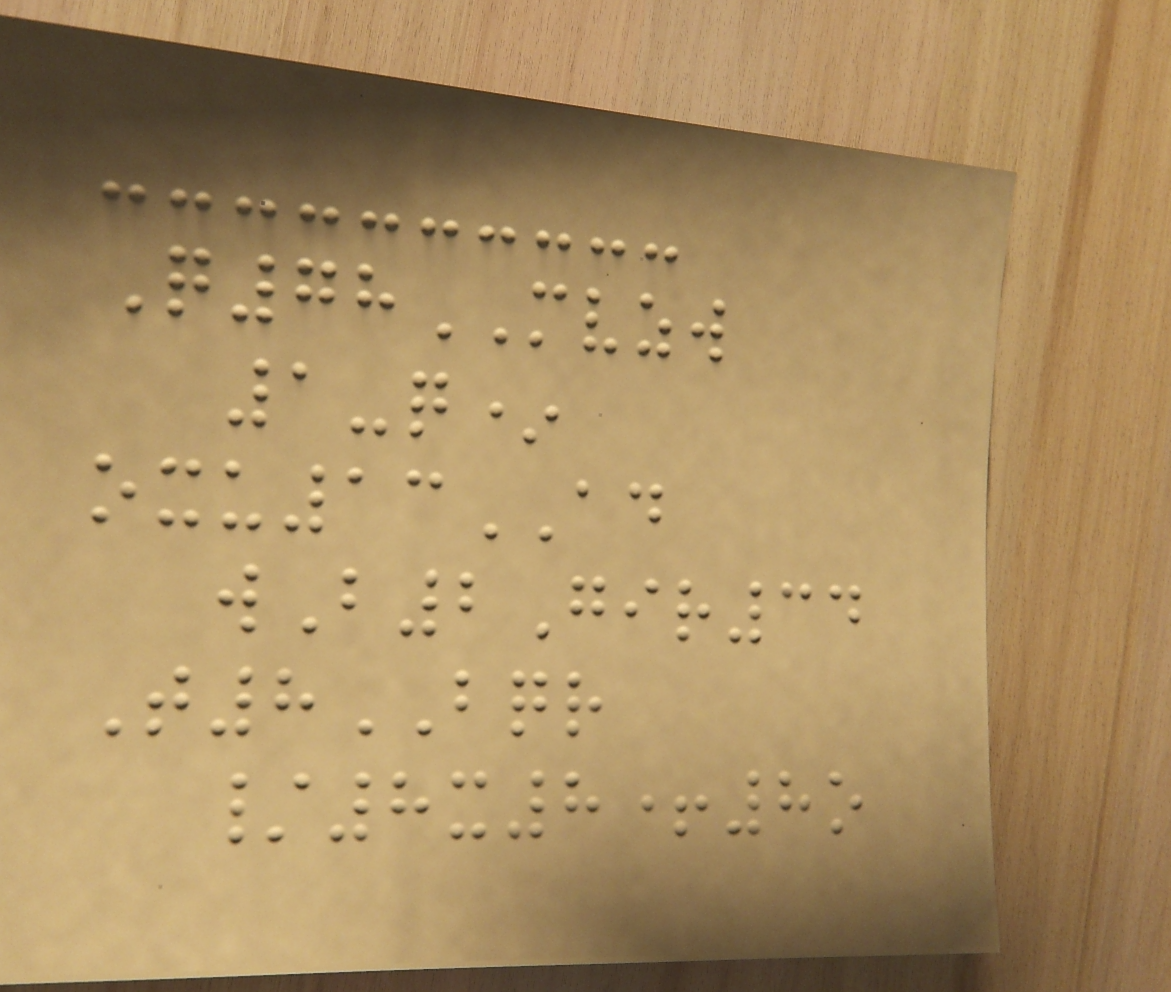Q78MVZW
1-q*
oxu13AD
wB2Gir34
T8BQR
/8x8+8o
